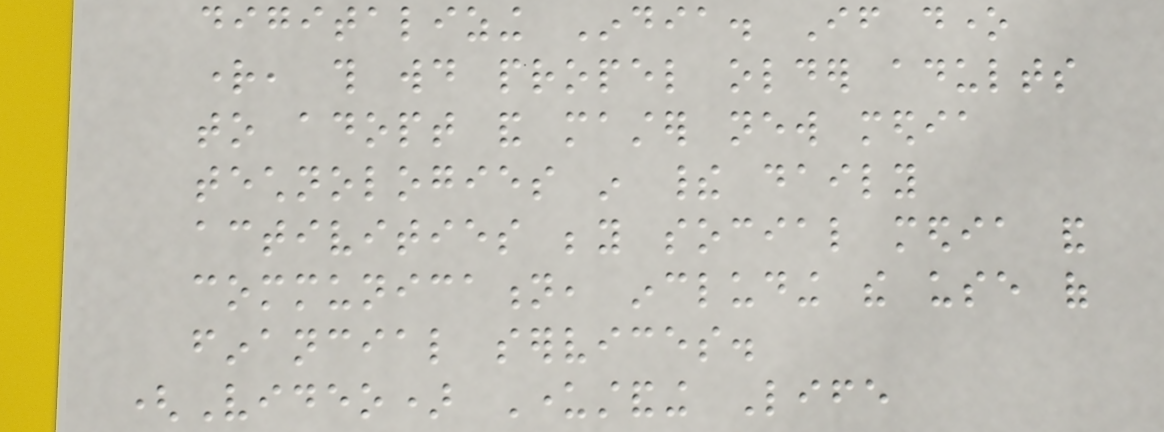digitalizing India. If done
right, this would propel older adults
to adopt and master new media
technologies in their daily
activities beyond social media and
communication, including the use of
financial services.
(Video) Understanding Life
